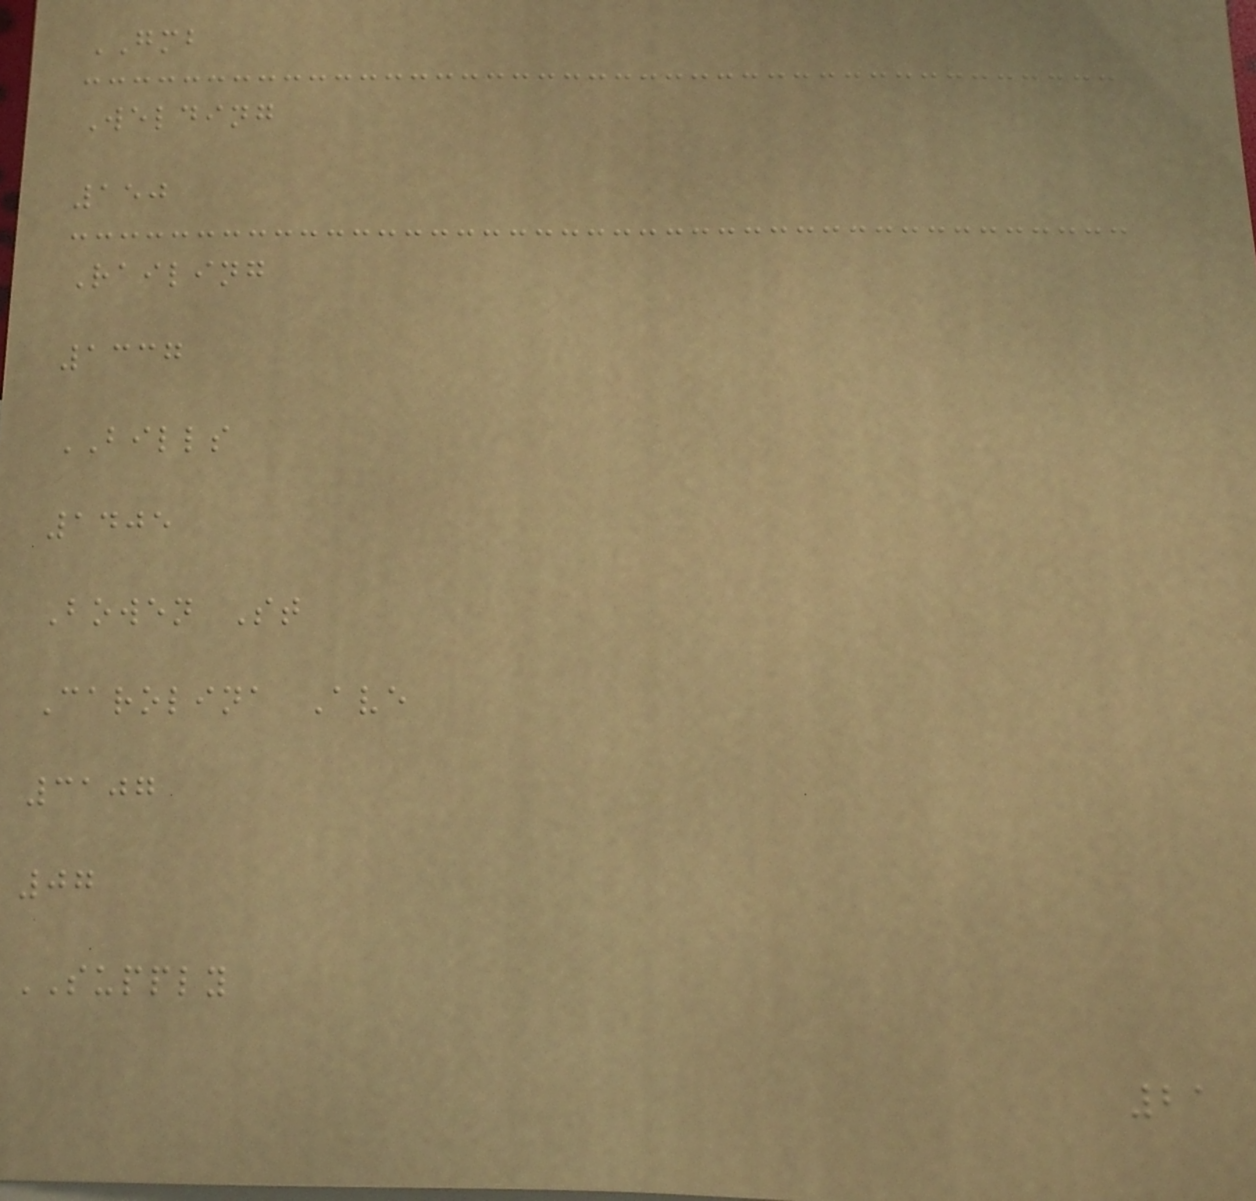GMB
Welding
150
Railing
1337
BILLS
1405
Bowen St
Carolina Ave
3107
07
SUPPLY
21
